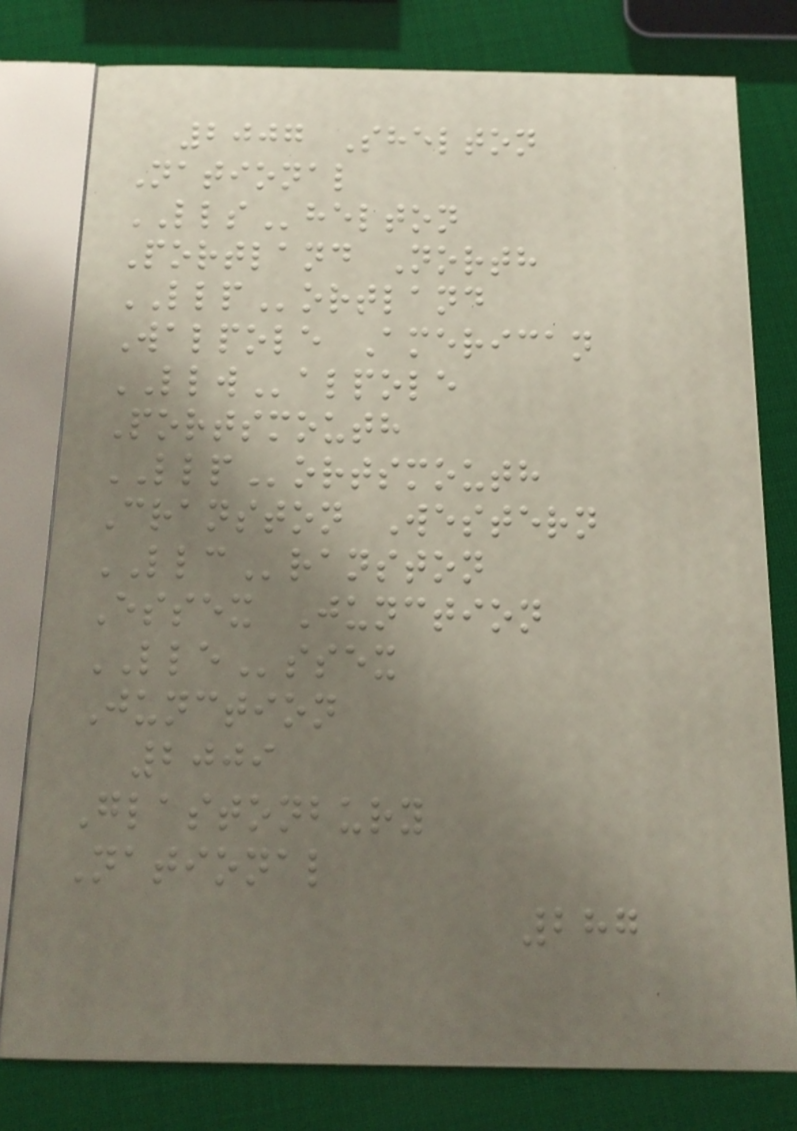2007 Shelton
National
LLShelton
Portland North
LLPortland
Walpole American
LLWalpole
Portsmouth
LLPortsmouth
Cranston Western
LLCranston
Essex Junction
LLEssex
Junction
2009
Glastonbury
National
287
